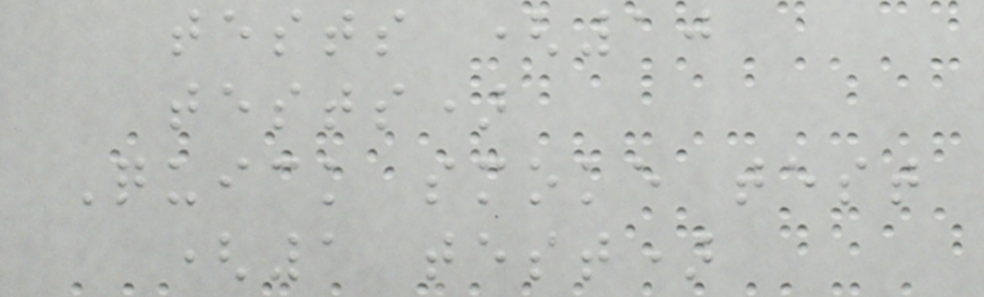tests (10
tests)
Quick smoke test
(1 test)
